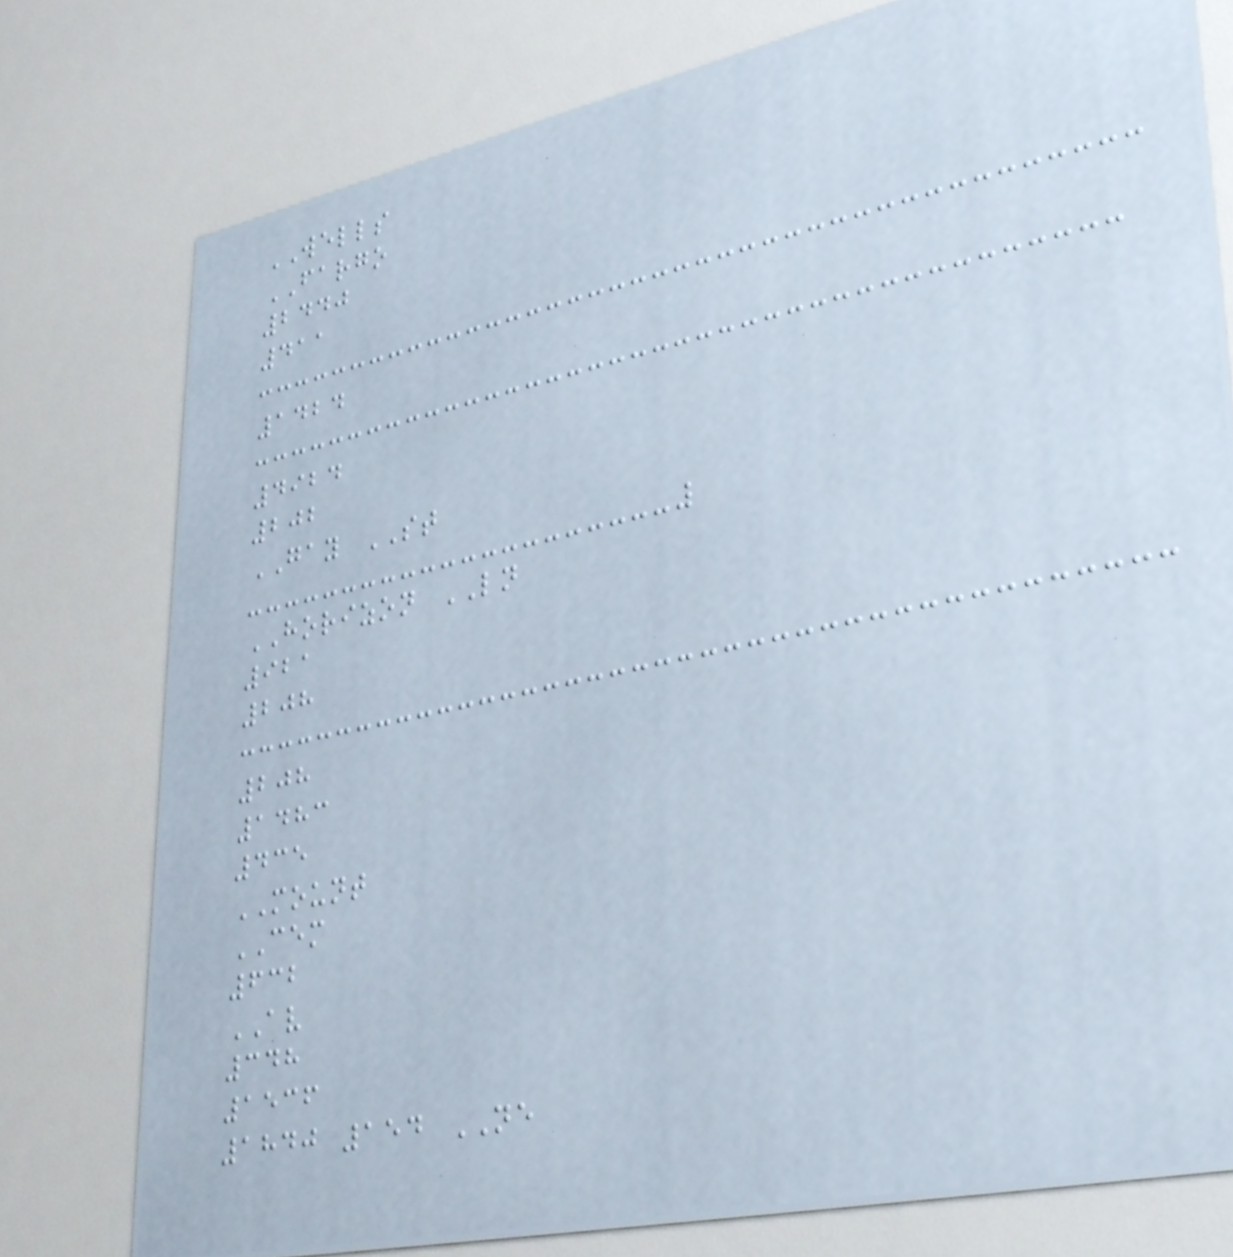WELLS
FARGO
2440
411
1424
4924
202
GAY ST
HORIZON LN
921
208
208
1483
435
MOUNT
CEM
632
AV
348
1536
1840 154 NE
